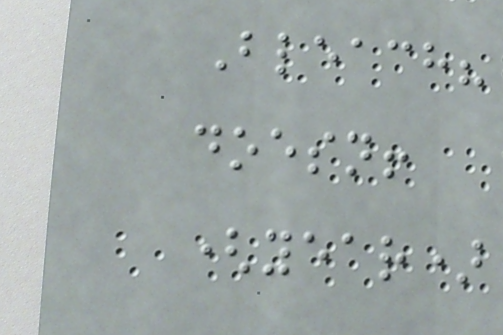Bleach?
doesn!
(year)
